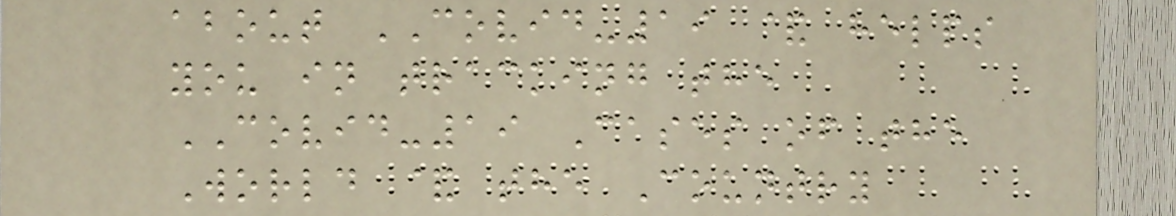about COVID-19 & helps
you in tracking the
COVID-19 Cases of the
World & the Country
